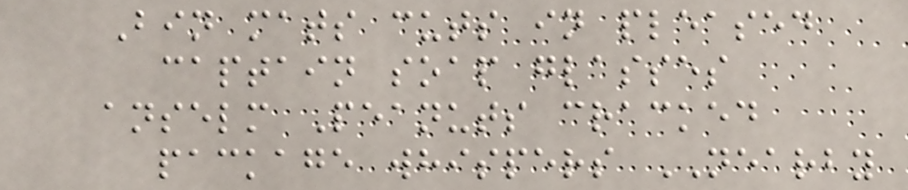Bin mats cuts in pleased
captain soap glasses
anselm Peanuts cracked
package whispers NEARBY
